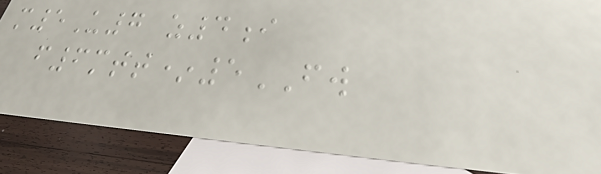m5U7 z4i
f6mtt*5FW
